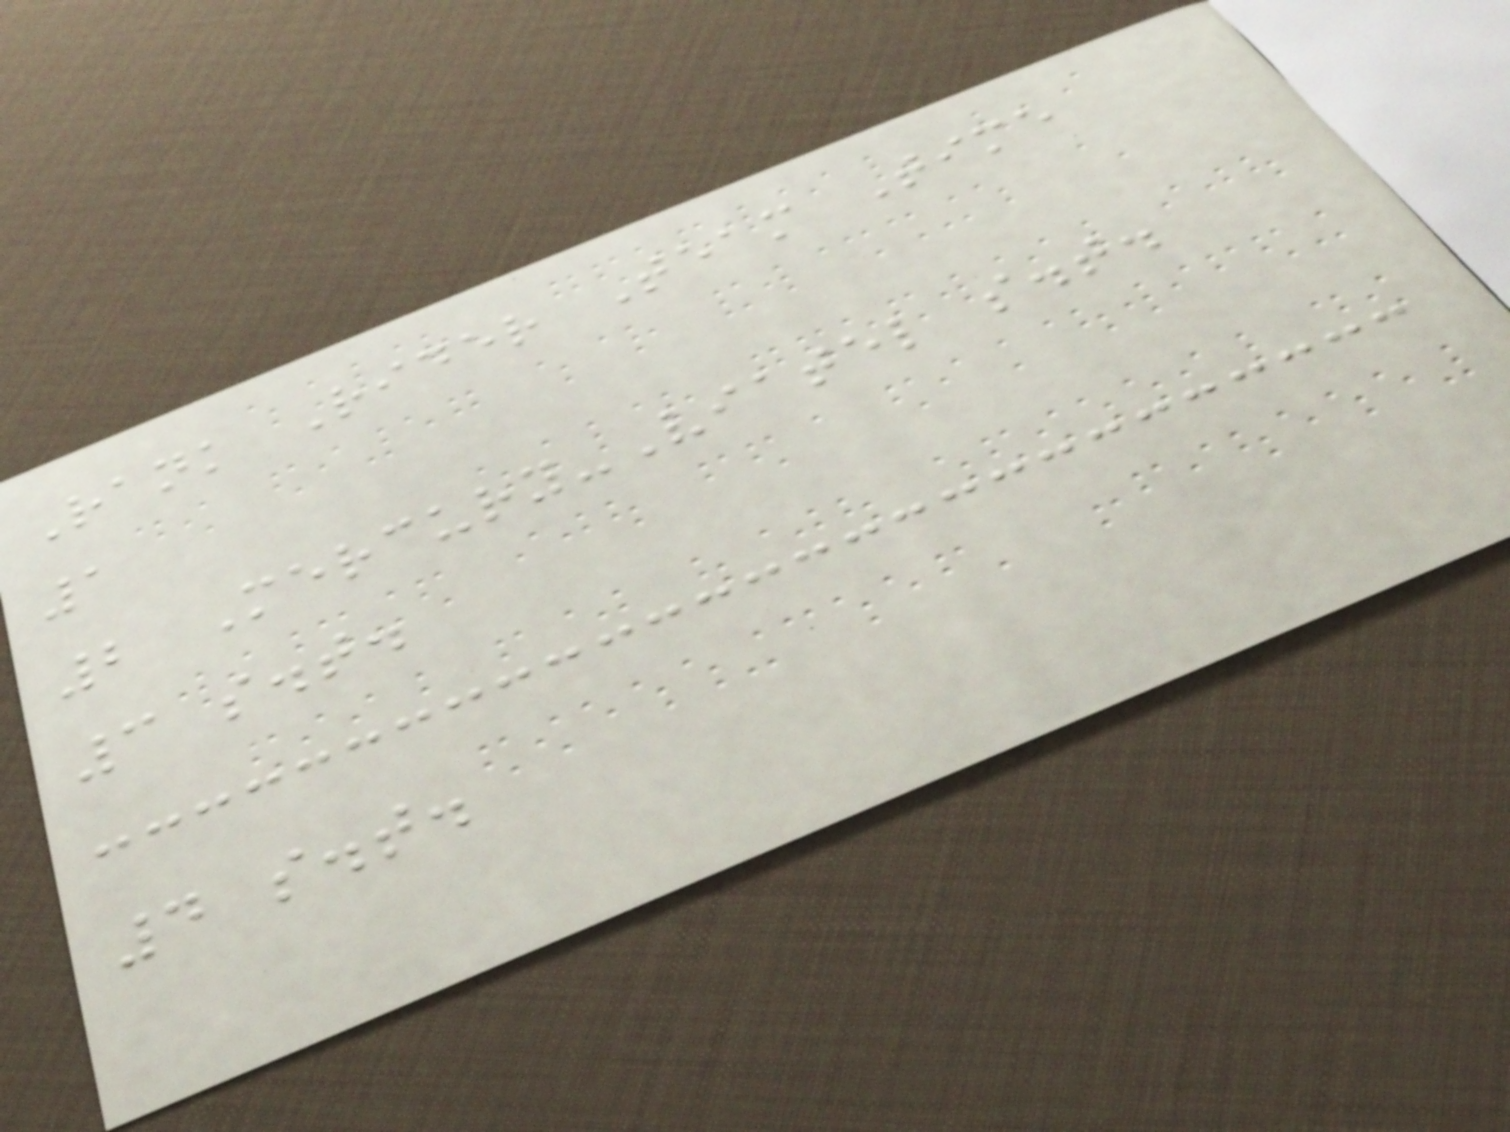Rank Rider Team Time
1
2 Mercury-Viatel s.t.
3 s.t.
4 s.t.
